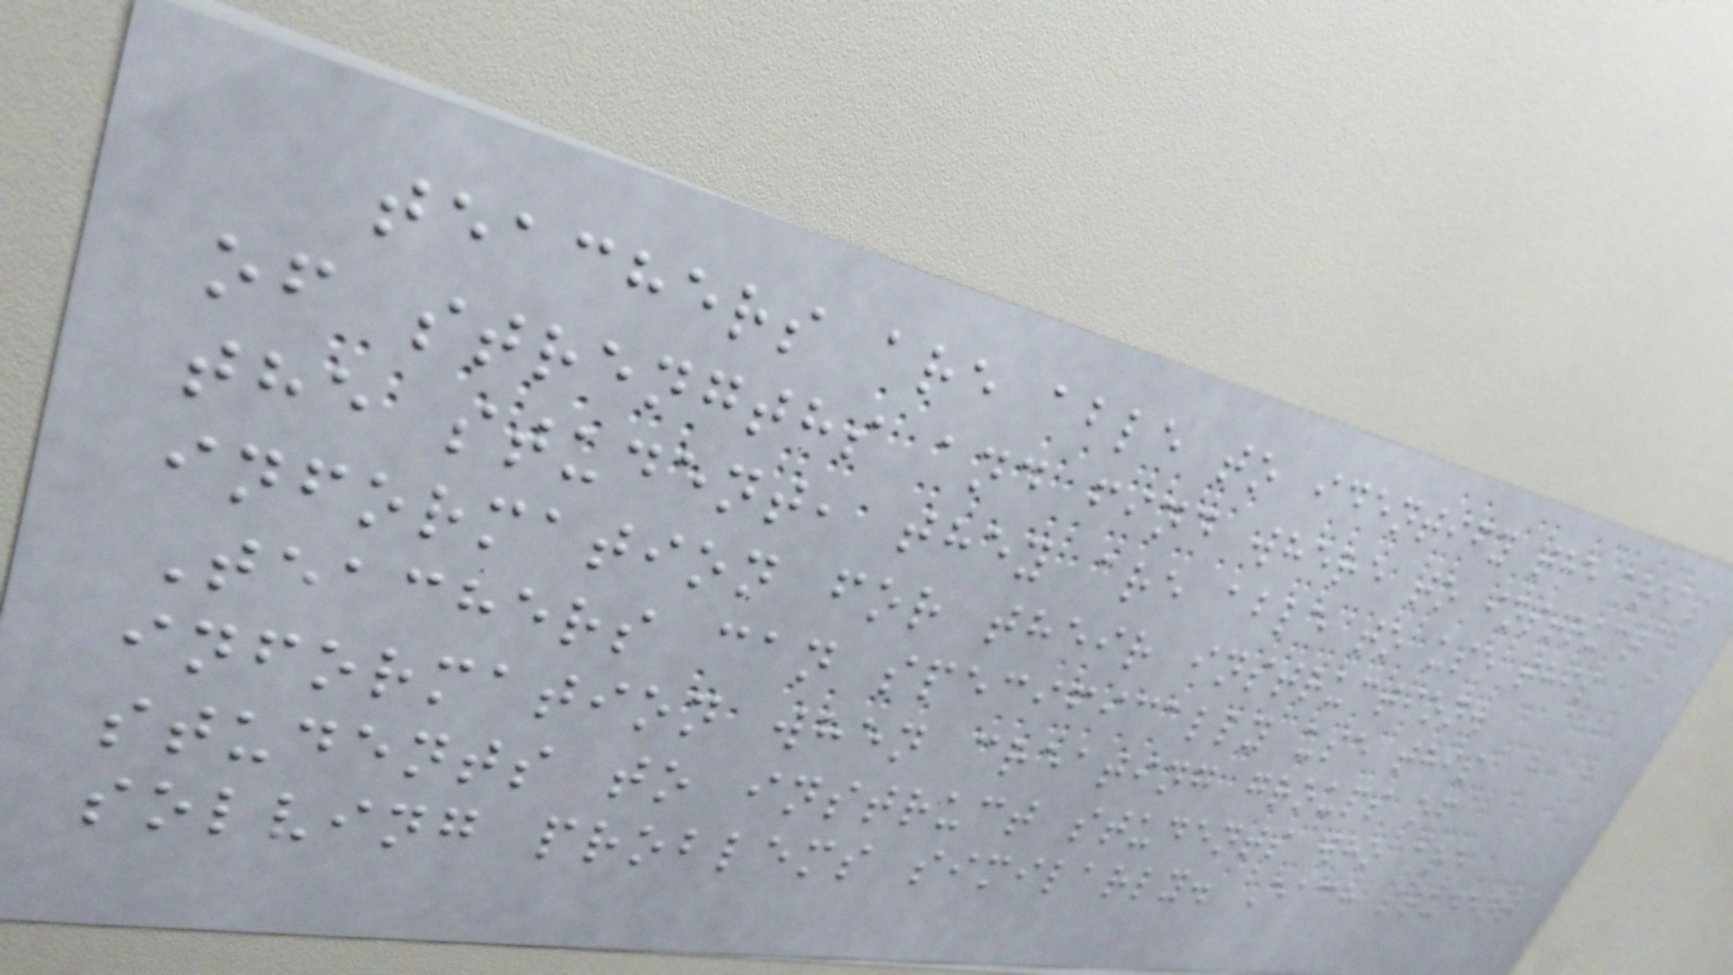teachers are able to identify the areas
of strengths and find where to instruct
the student, they are able to use this
information for their instruction.
Teachers can specifically use this
information when creating groups of
students to instruct students who are
solving problems similarly. Each student
